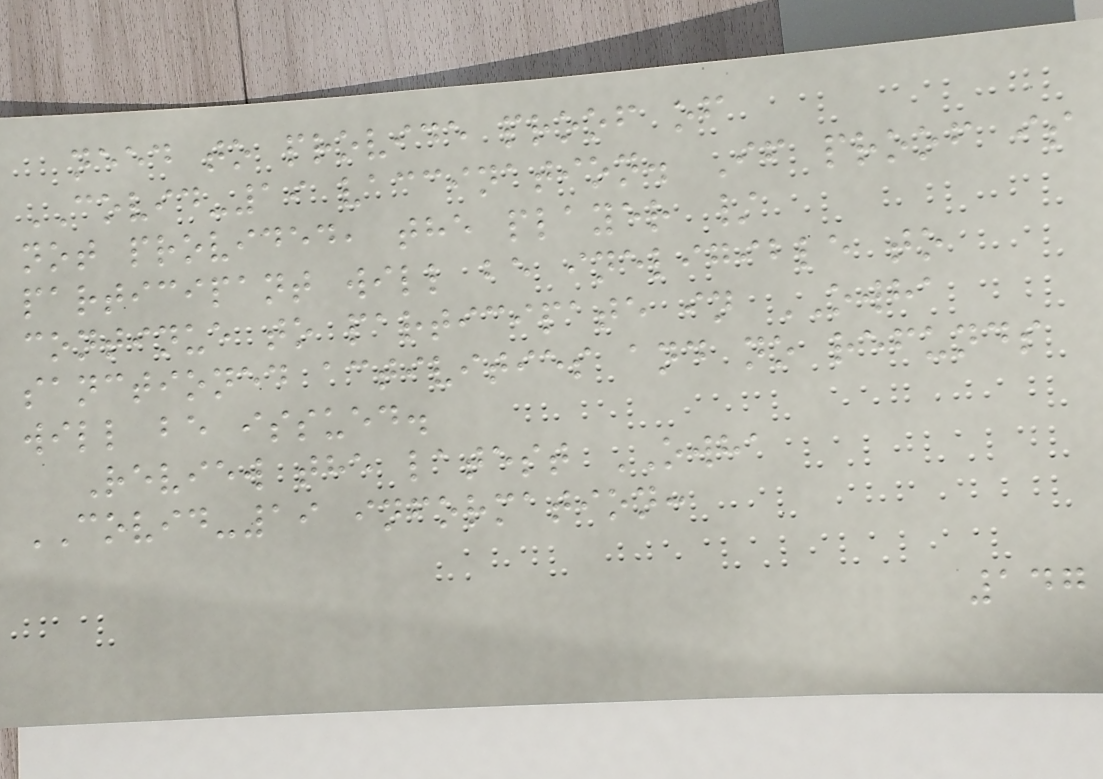need to provide proof of
COVID-19 vaccination. If proof is
not provided, the player /
participant will be ineligible to
continue to participate in OWHA
sanctioned activities and no refunds
will be issued.
Review the latest OWHA
COVID-19 information:
147
